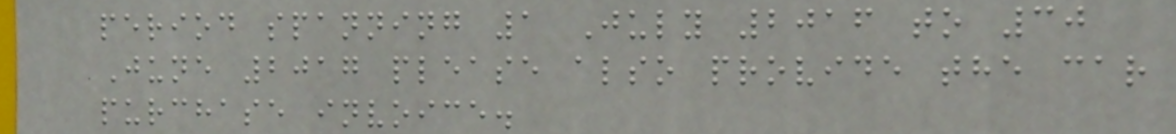period spanning 1 July 2016 to 30
June 2017 please also provide the car
purchase invoice.
